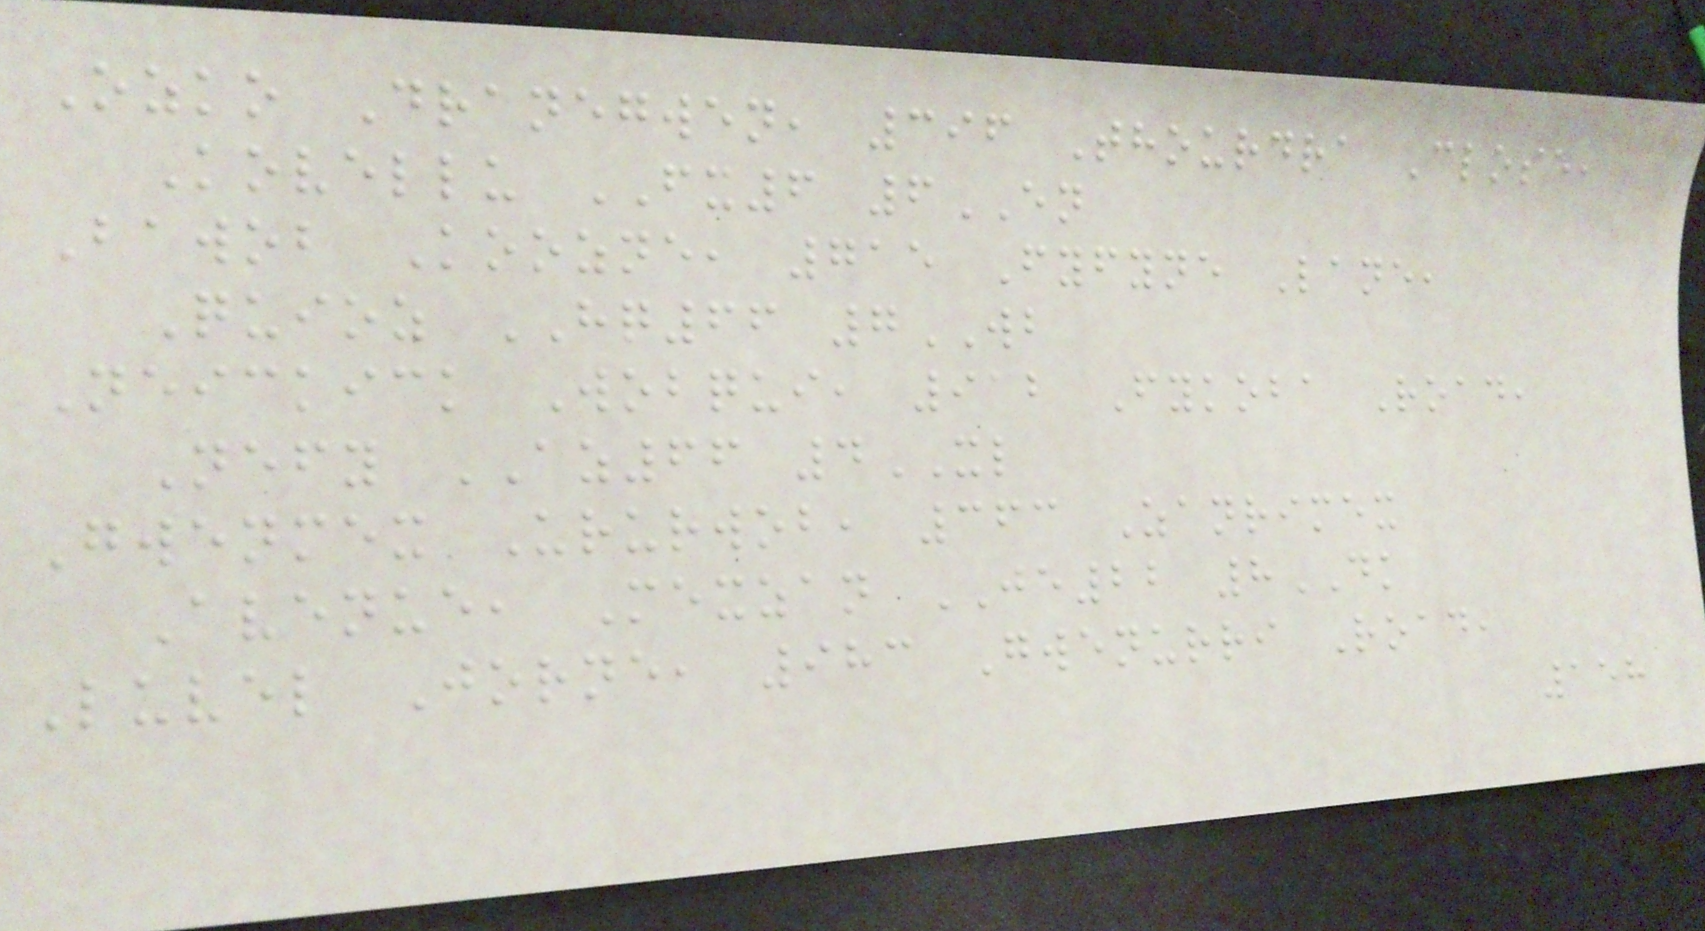Ozko Dranegwen, 396 Thourdra Close,
Kovellu FX6 6EN
Bawob Koozne, 715 Fyfyne Lane,
Quioz HQ66 7WB
Neickick Wobqui, 912 Fykoba Road,
Nefy AZ66 4XL
Gwenmex Ururwob, 363 Zanrimex
Avenue, Mexzan JE22 8DK
Luvel Jorne, 983 Gwenurri Road,
158
